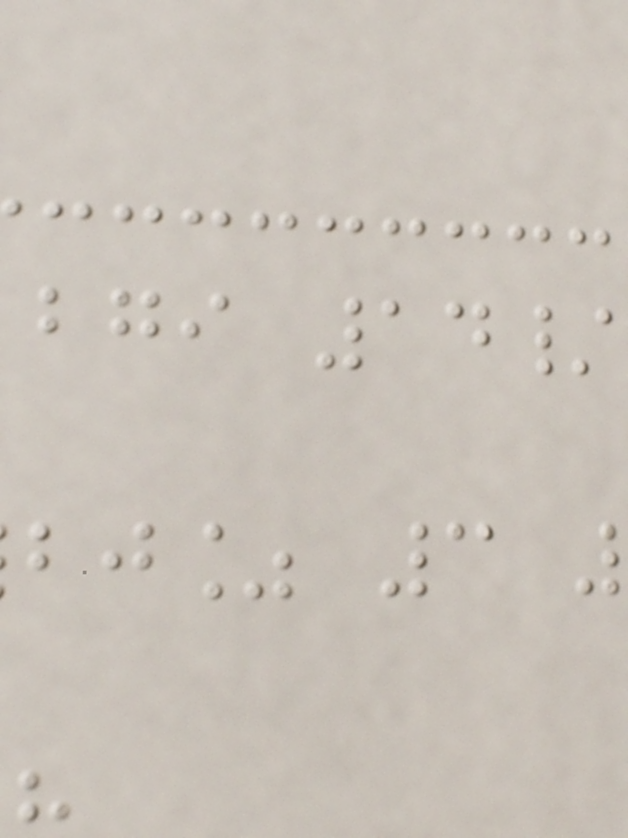bgi 14/
bj% 3
